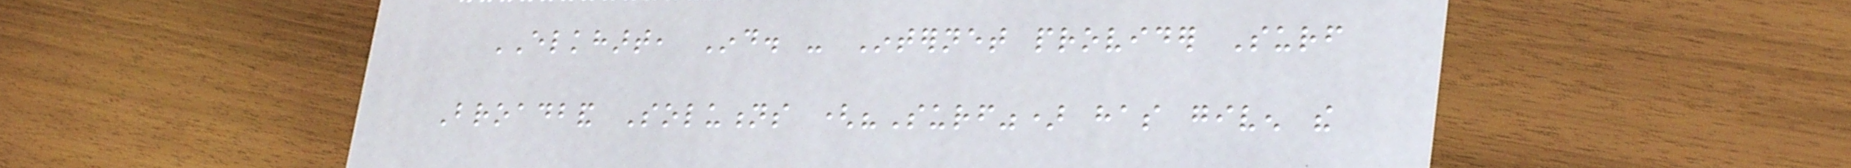ELKHART, Ind. - Internet provider Surf
Broadband Solutions ("Surf") has given the
